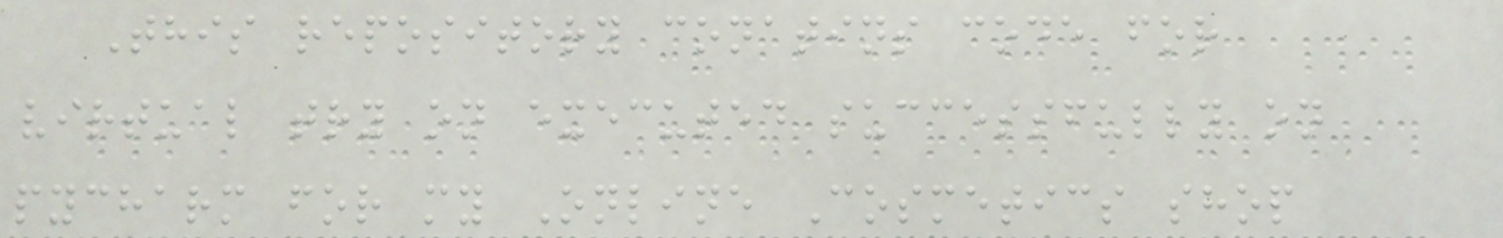This repository conatins code for
virtual try on executed successfully on
pycharm for my Online Cosmetics shop
